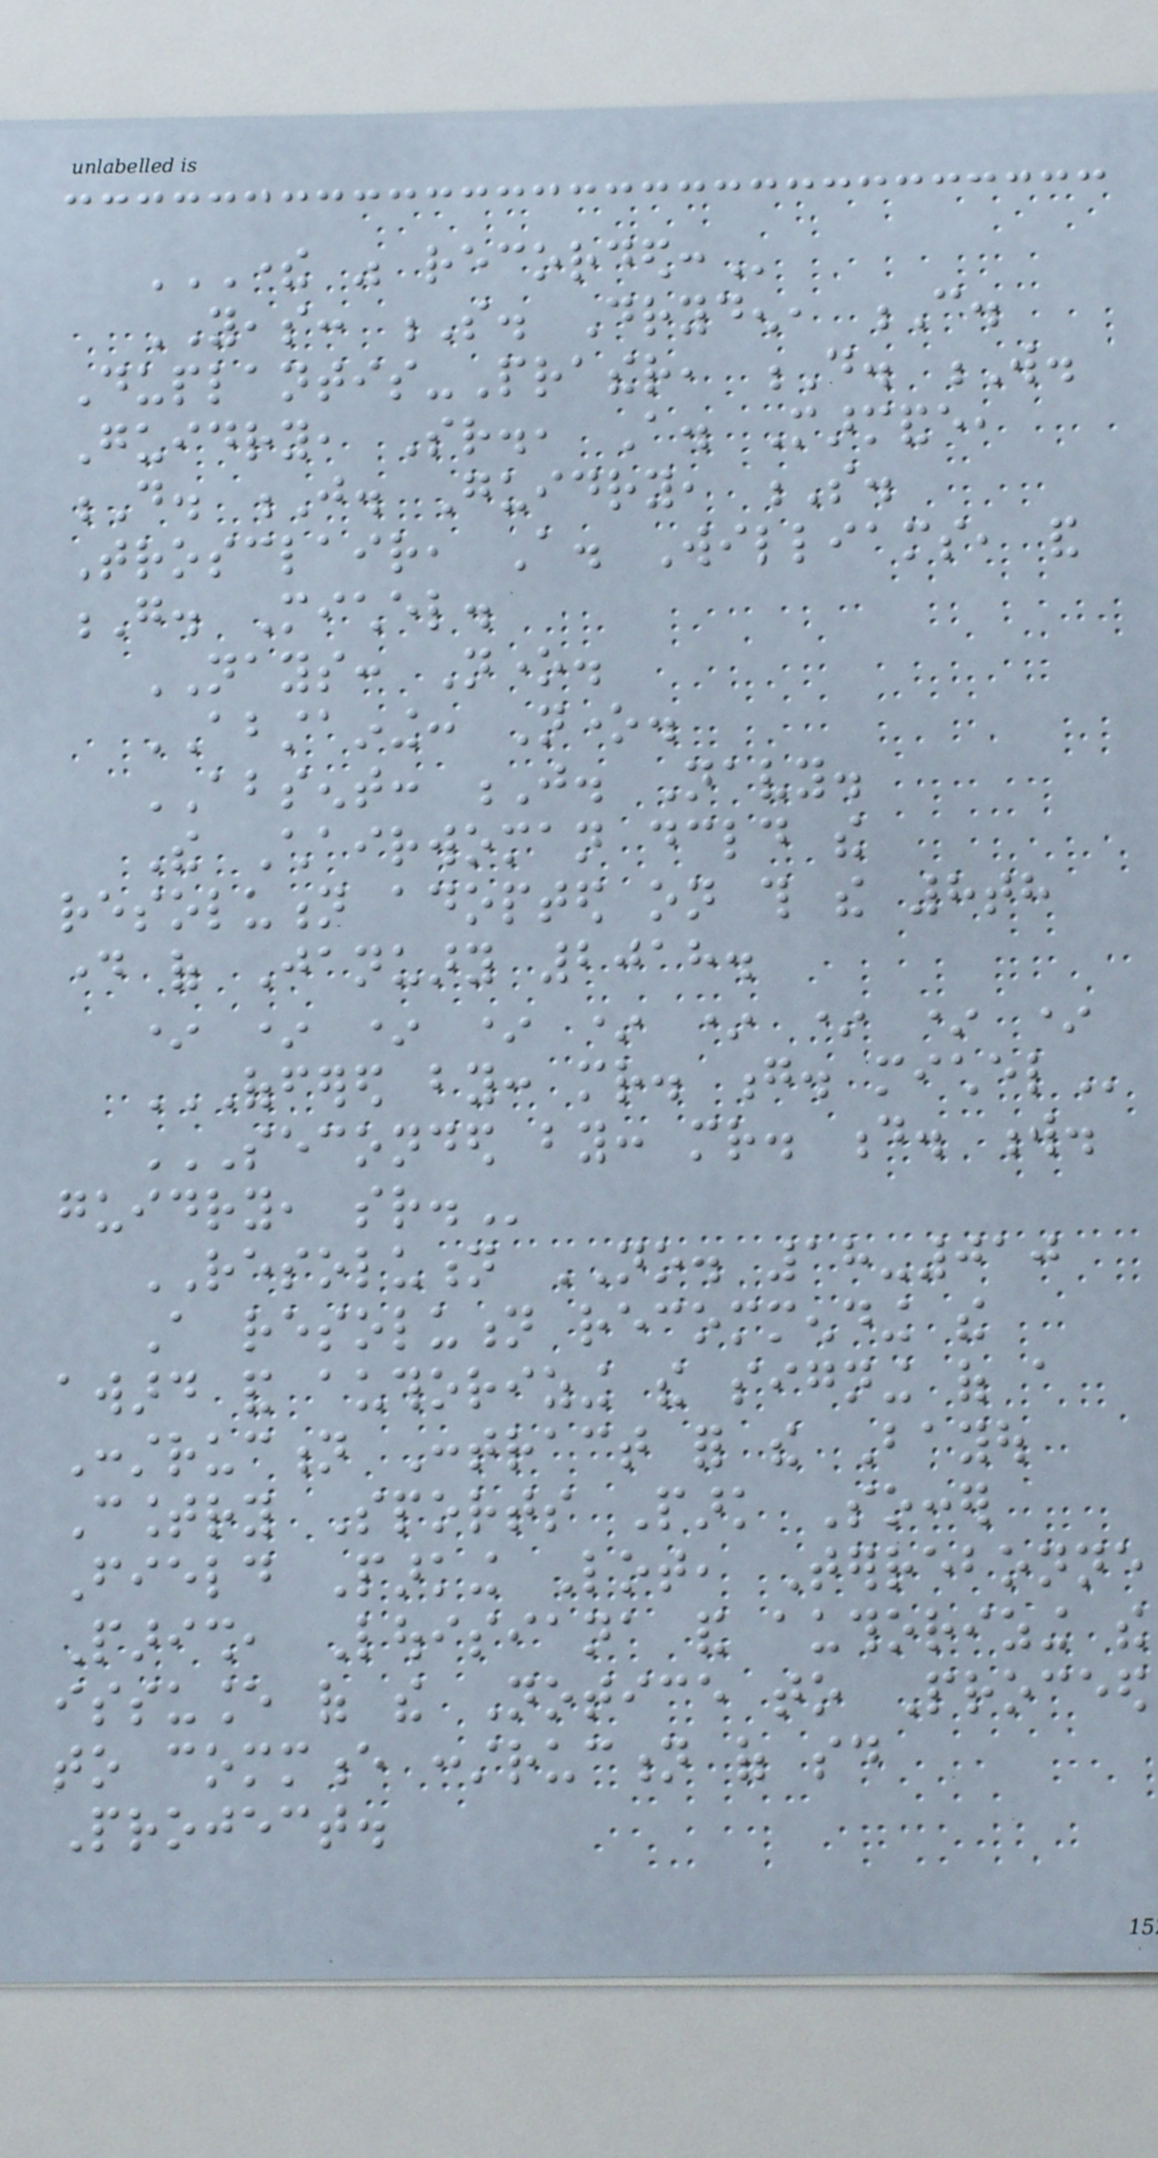THERE WAS RECORDED:
YEAS: S. Dryden, C.
Duplantis-Prather, D. W.
Guidry, Sr., A. Marmande,
D. J. Guidry, S.
Trosclair, A. Williams, and
G. Michel.
NAYS: None.
ABSTAINING: None.
ABSENT: J. Navy.
The Chairwoman declared the
resolution adopted on this the 8th
day of January 2018.
* * * * * * * * *
OFFERED BY: MR. G. MICHEL
SECONDED BY: MR. D. W.
GUIDRY, SR.
RESOLUTION NO. 18-010
A resolution recommending the
award and authorizing the signing of a
Construction Contract for the Bayou
Country Sports Park Soccer
Field Parking Lot, Terrebonne
Parish, Louisiana and authorizing the
issuance of the Notice to Proceed
to commence construction of said
Project.
